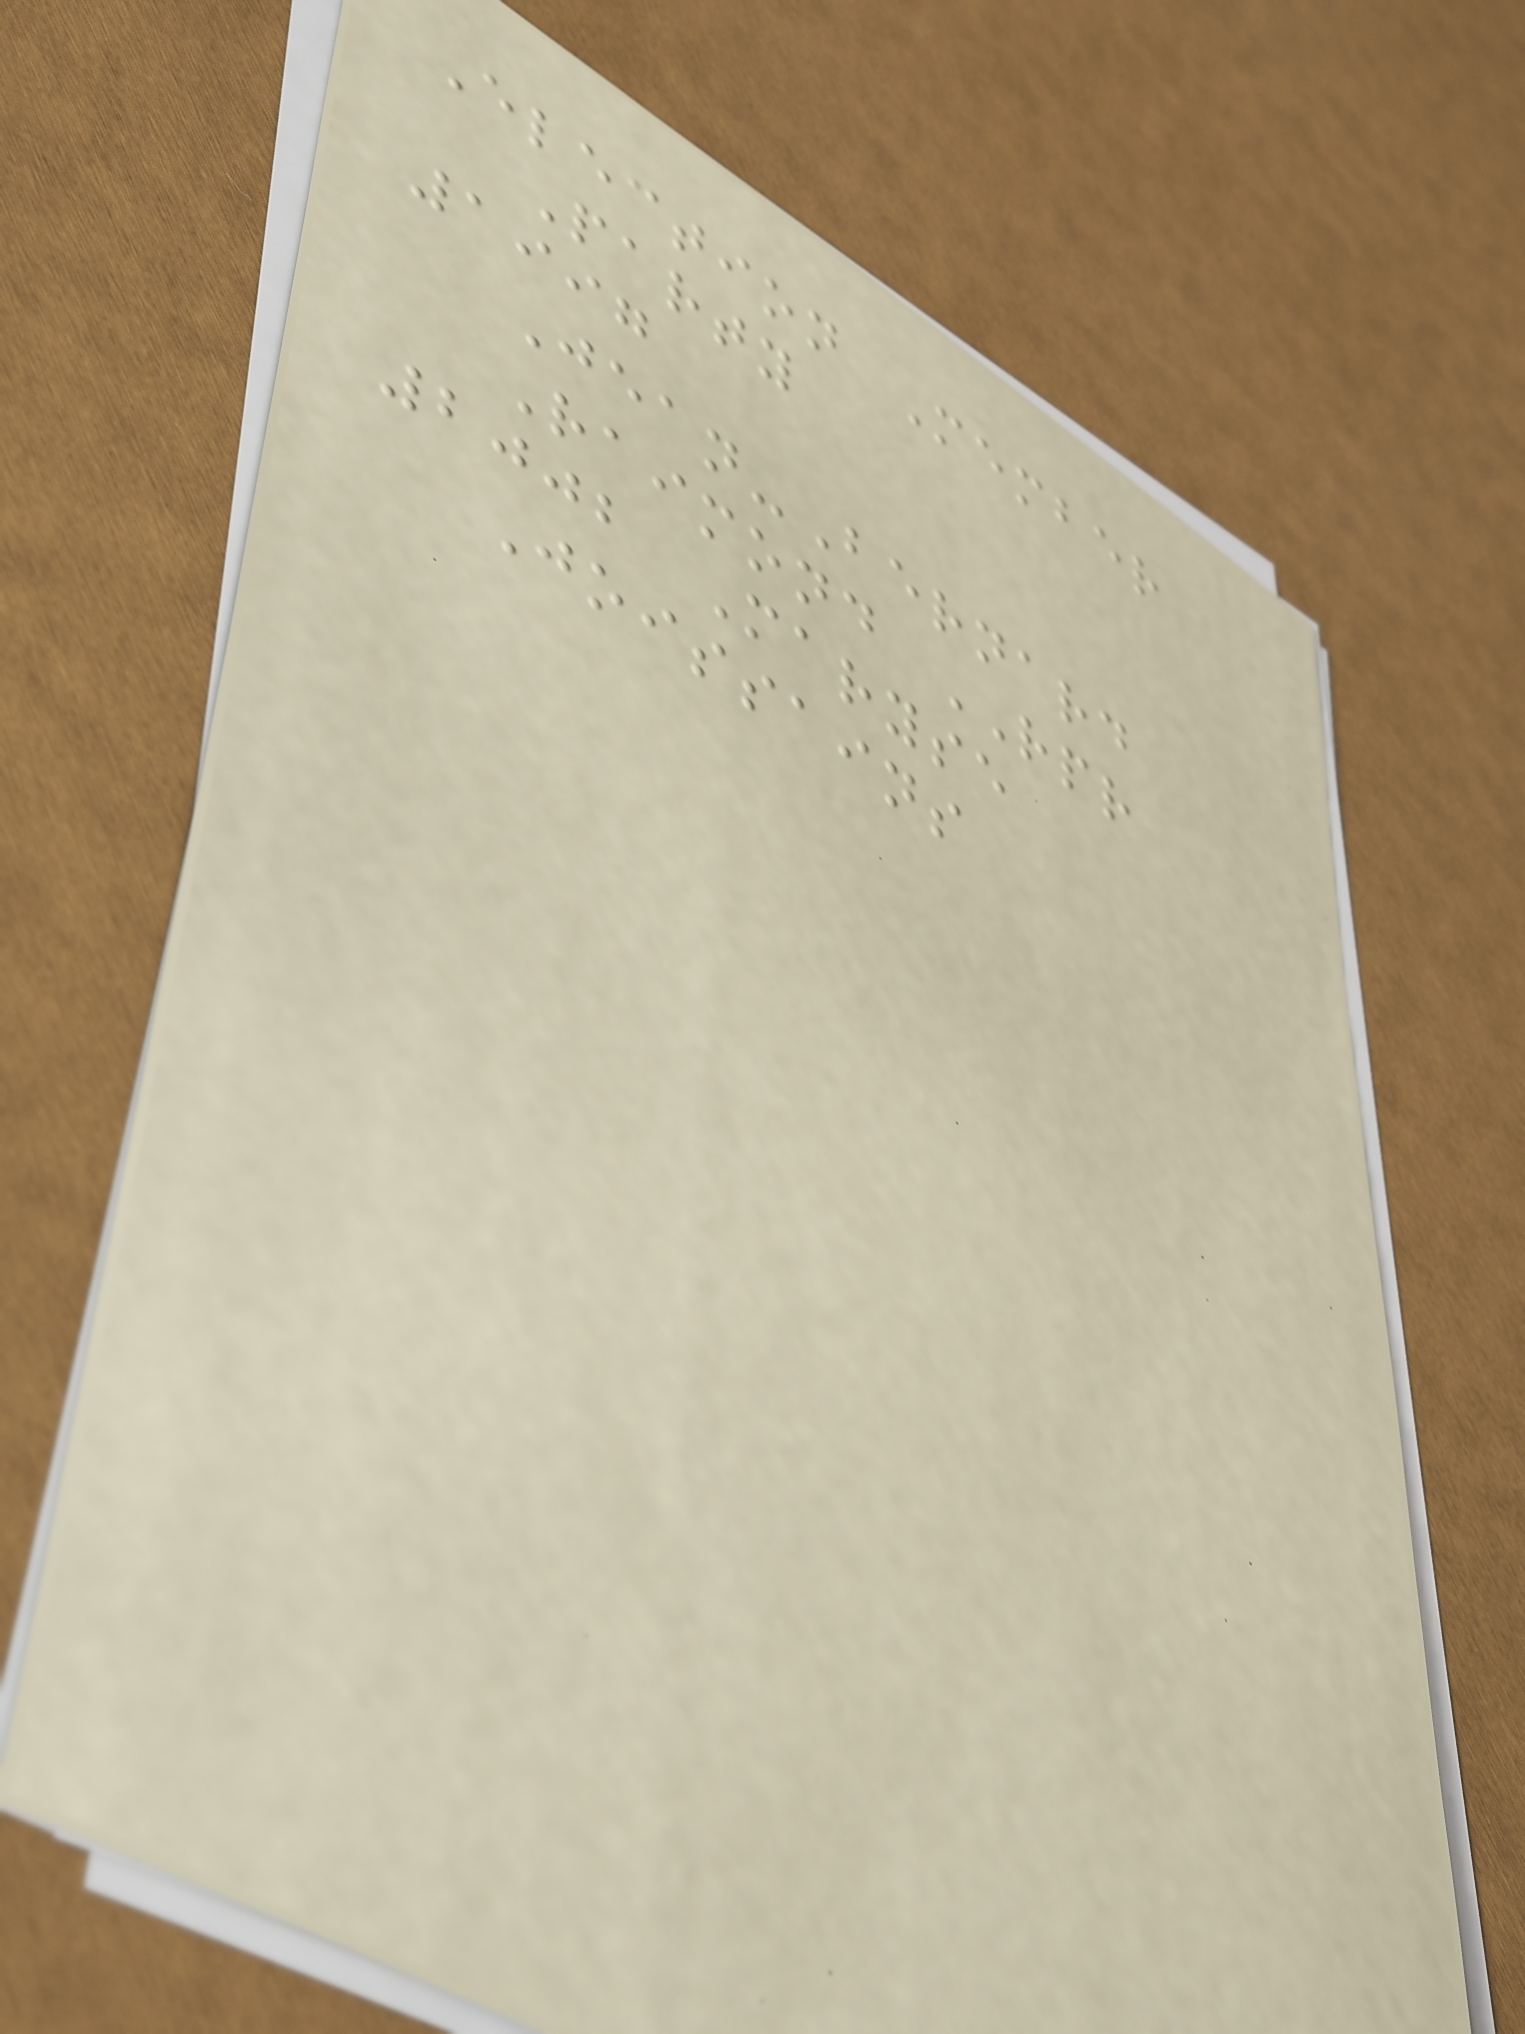Election Member
Party
1997
Jean-Bernard
Raimond RPR
2002 Maryse
Joissains
